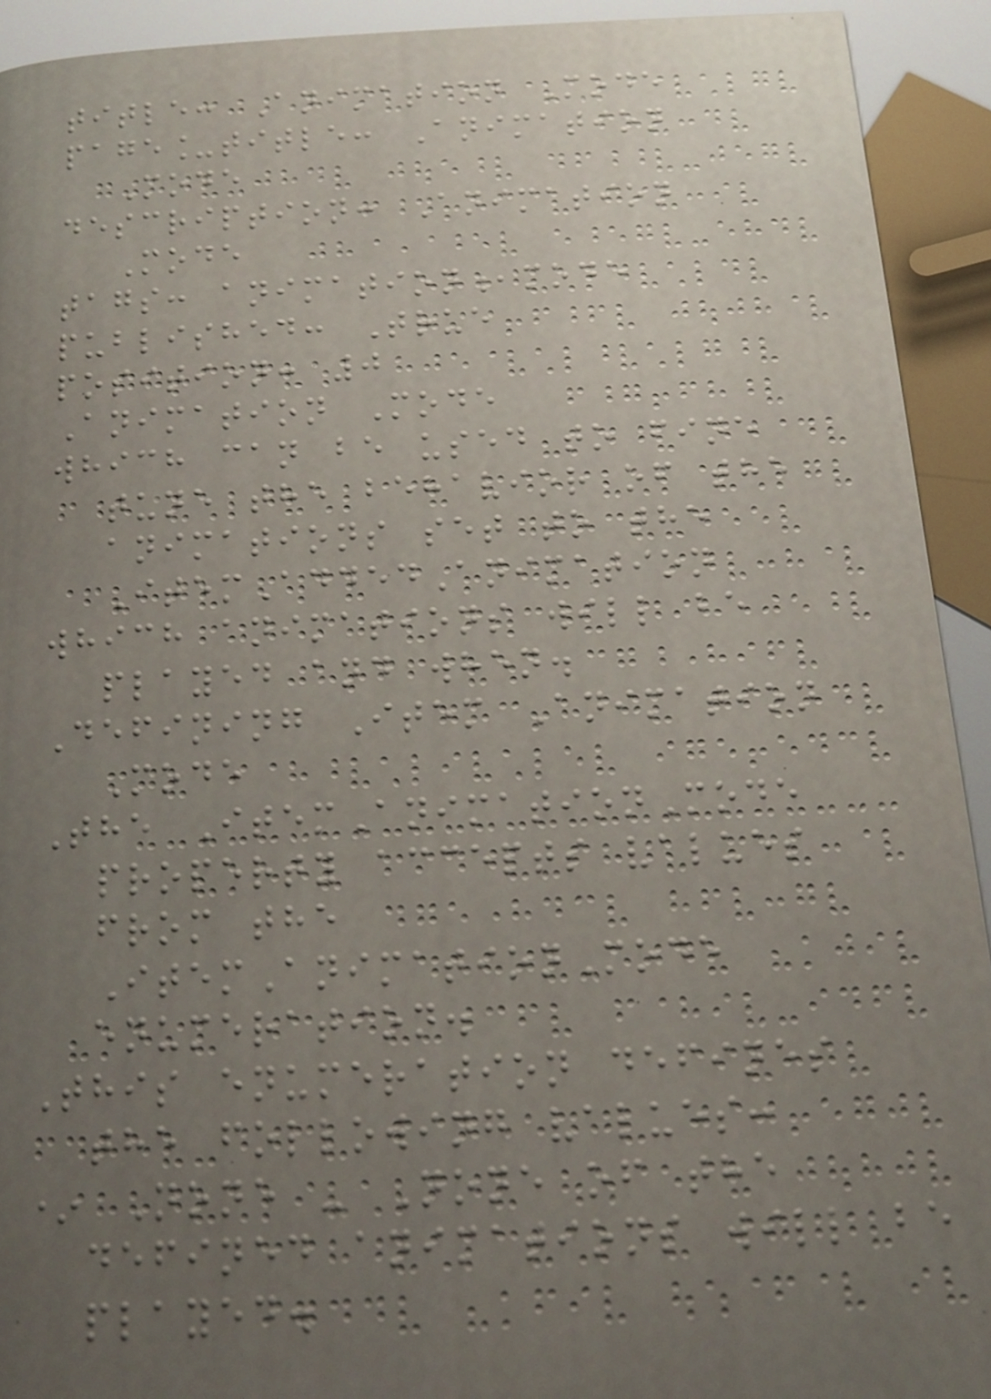title: Animation Mode
page_title: Animation
Mode
description: Animation
Mode
tags: animation,mode
published: True
position: 0
Animation Mode
which can be used to fine
tune the behavior of the
animations set to the
ItemAddedAnimation
which animations will be
played and when.
Defining Item Animation
Mode
The ItemAnimationMode
property accepts values
from the
ItemAnimationMode
enumeration.
This enumeration defines
the following values:
* None - None of the
defined animations will be
played.
